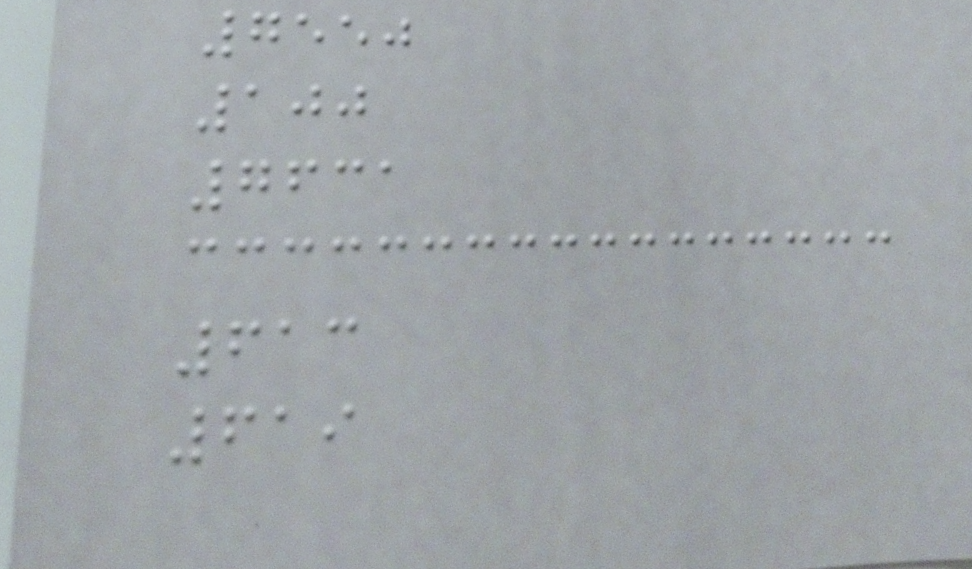7550
100
7631
613
619
